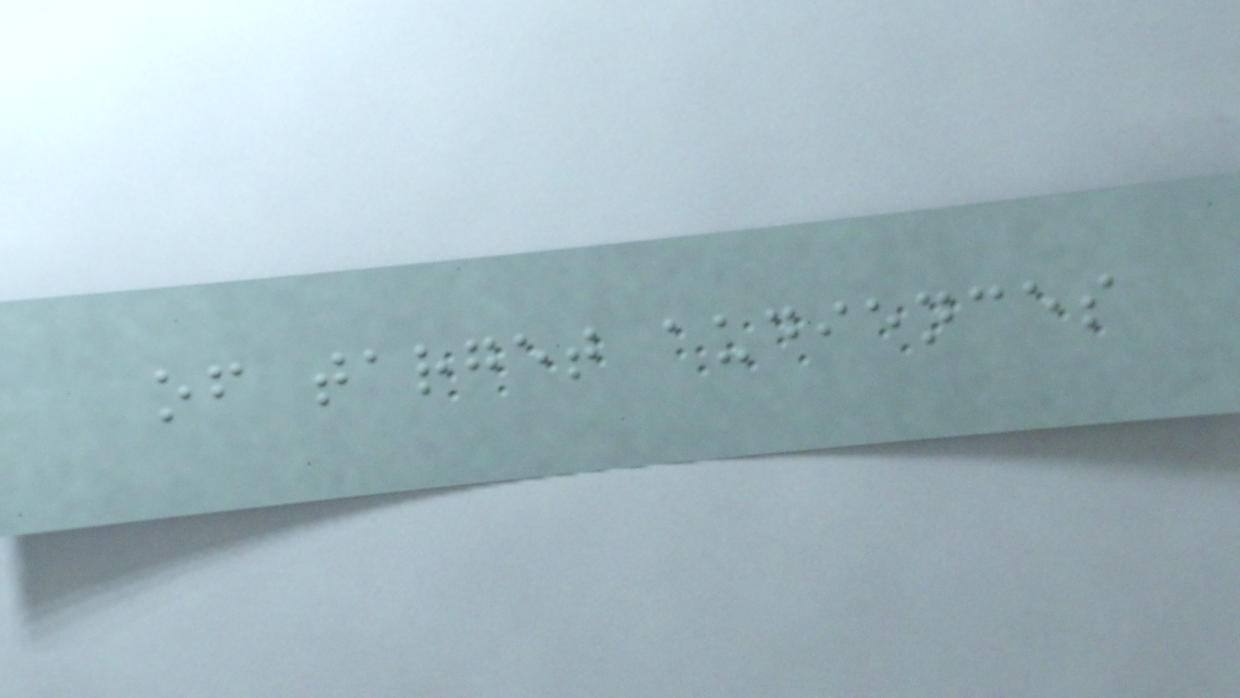of target audiences
